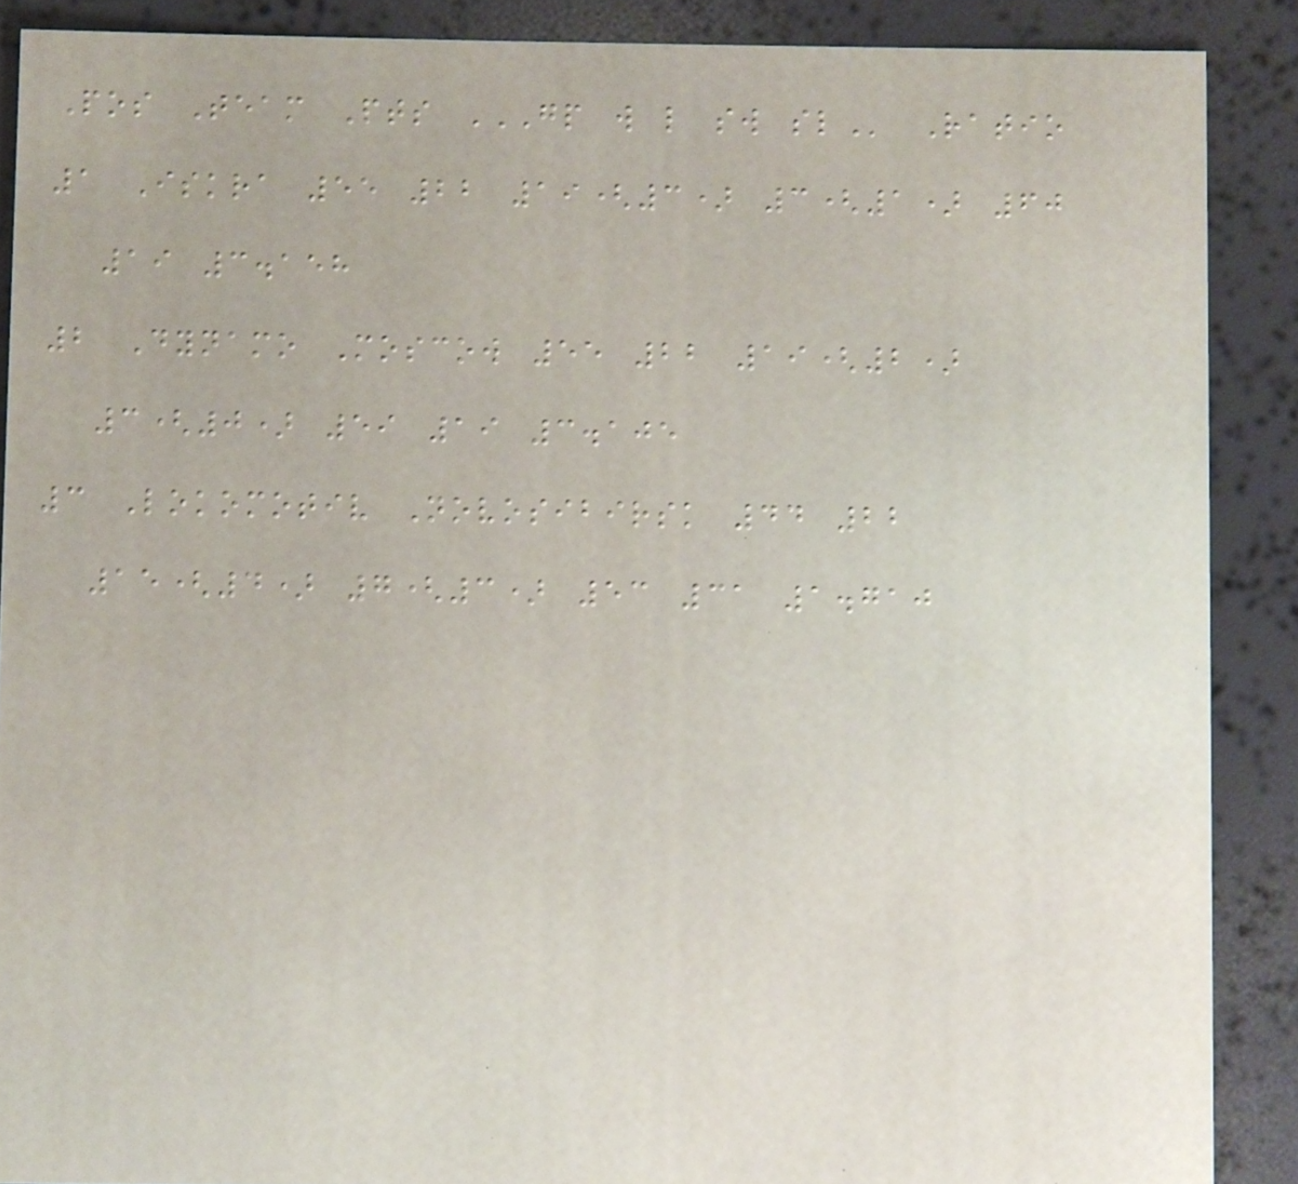Pos Team Pts GP W L SW SL Ratio
1 Iskra 55 22 19(3) 3(1) 60
19 3.158
2 Dynamo Moscow 55 22 19(2)
3(0) 59 19 3.105
3 Lokomotiv Novosibirsk 44 22
15(4) 7(3) 53 31 1.710
